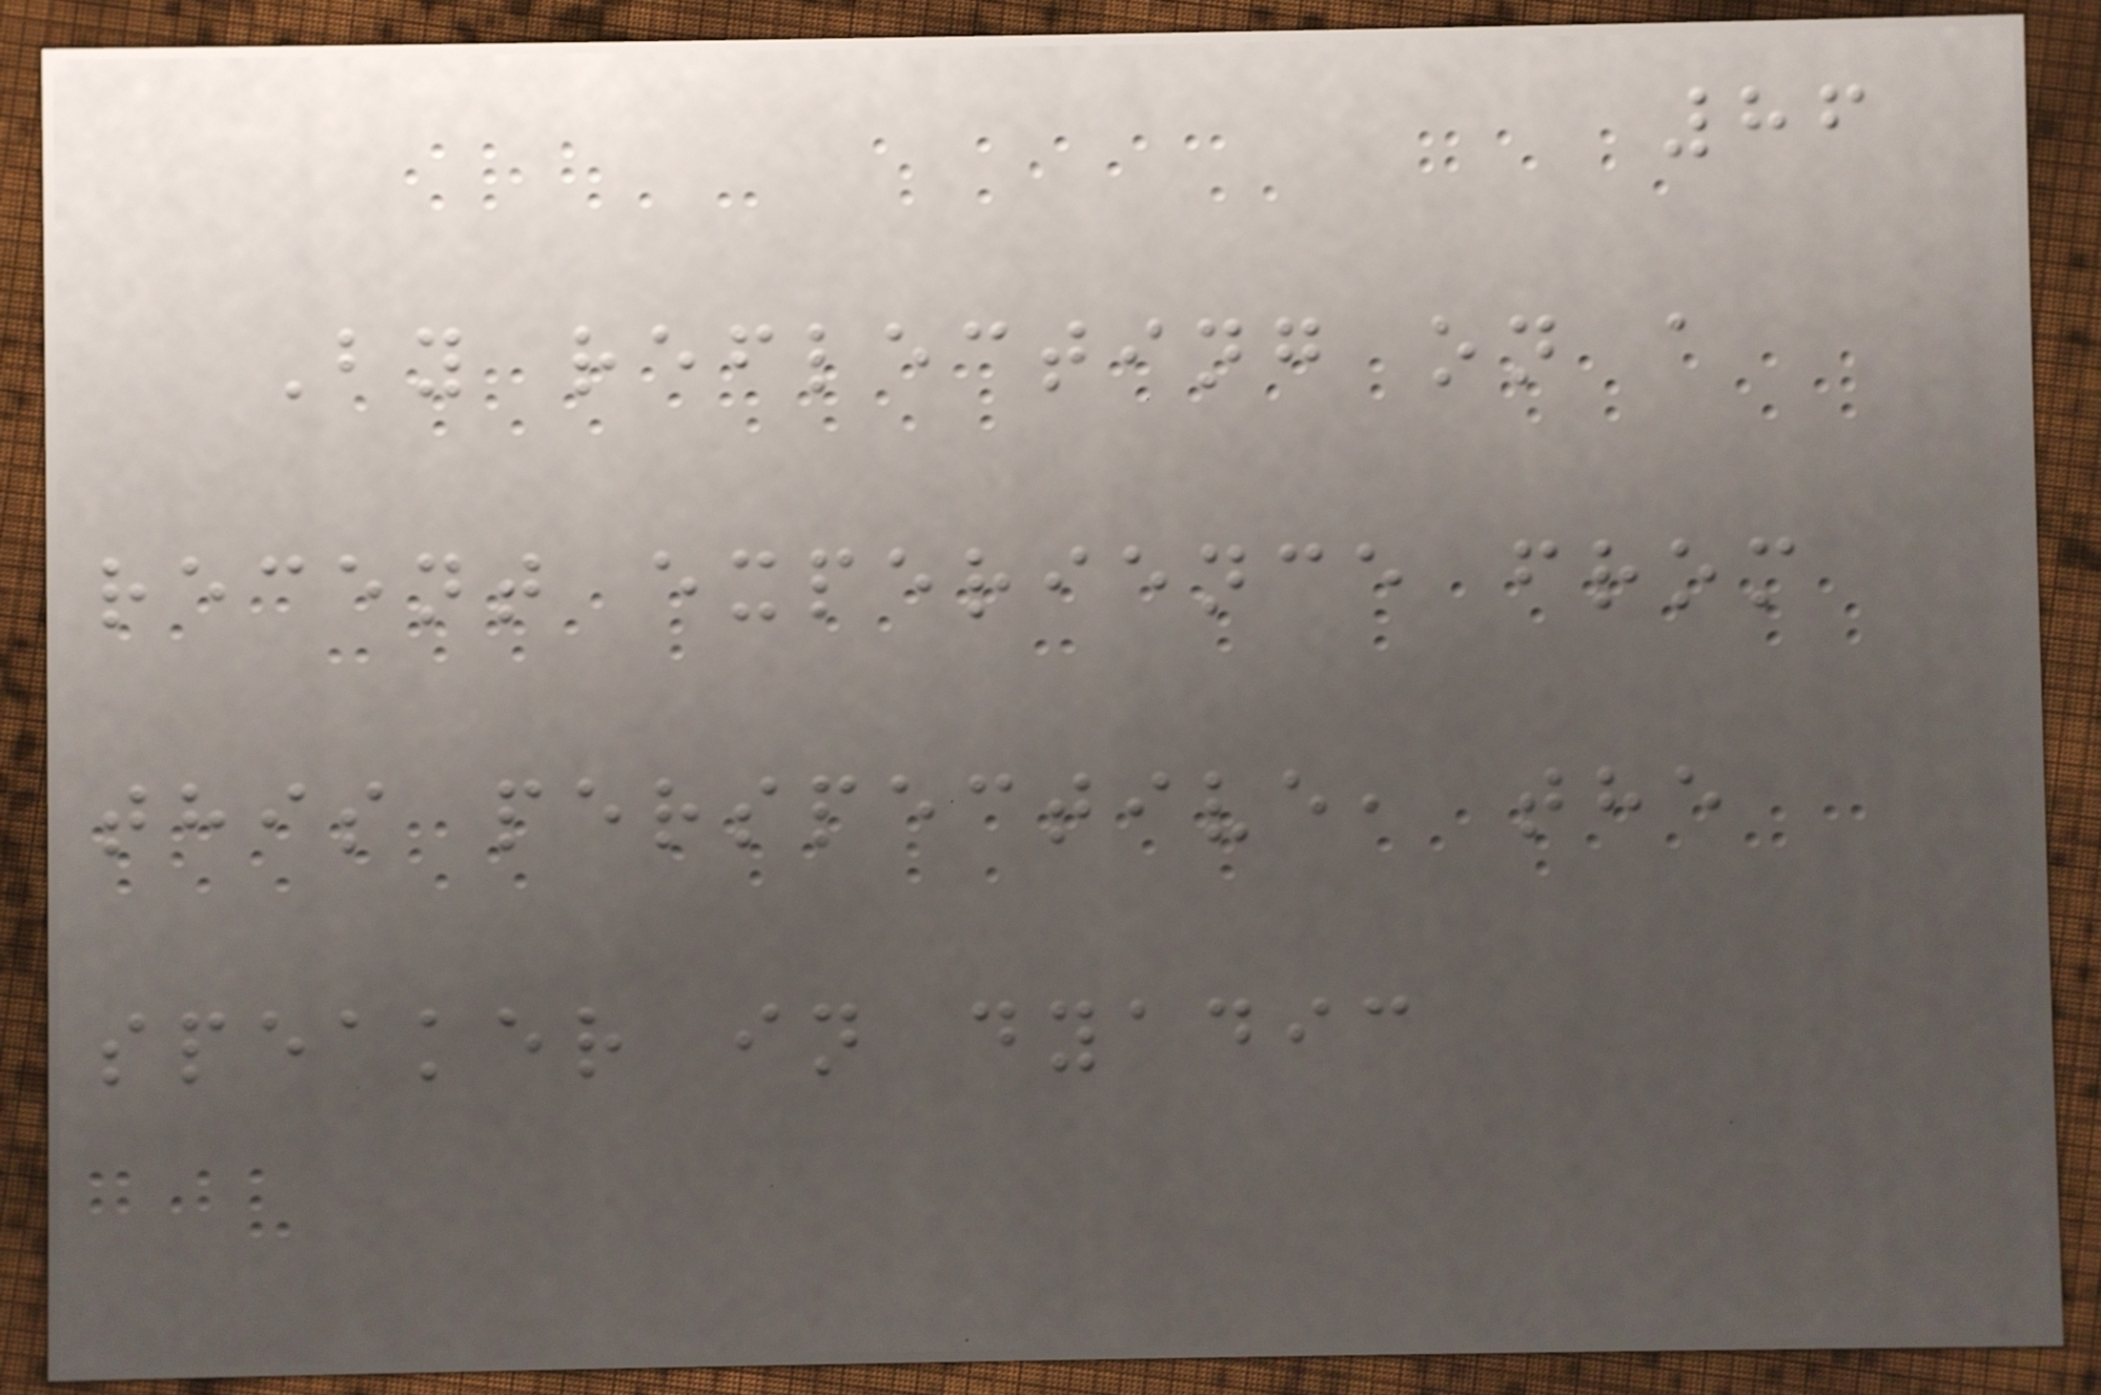86
By reflecting on a
recent experience from
this perspective, the
speaker in dyadic
